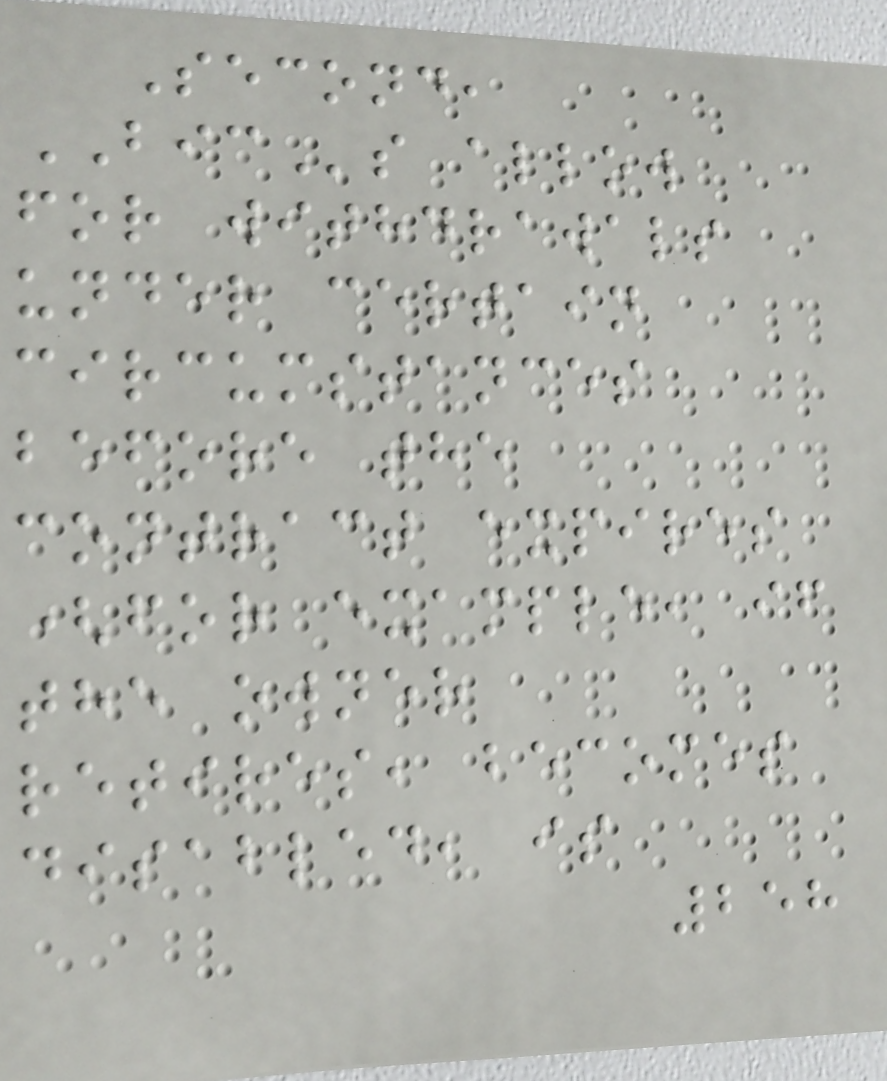Second,
BICs allow
for withdrawals
under certain
circumstances
before the
contract expires
(for example, if
the owner
retires, becomes
disabled, is
258
